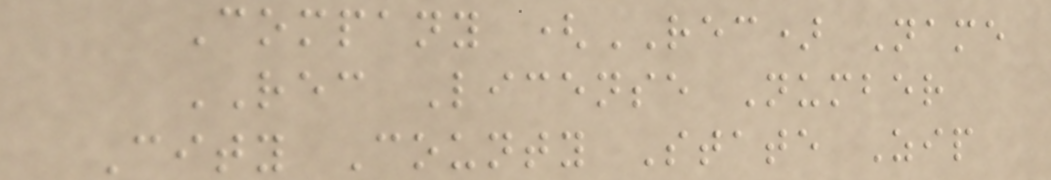Company (REC) Name
REC License Number
City County State Zip
